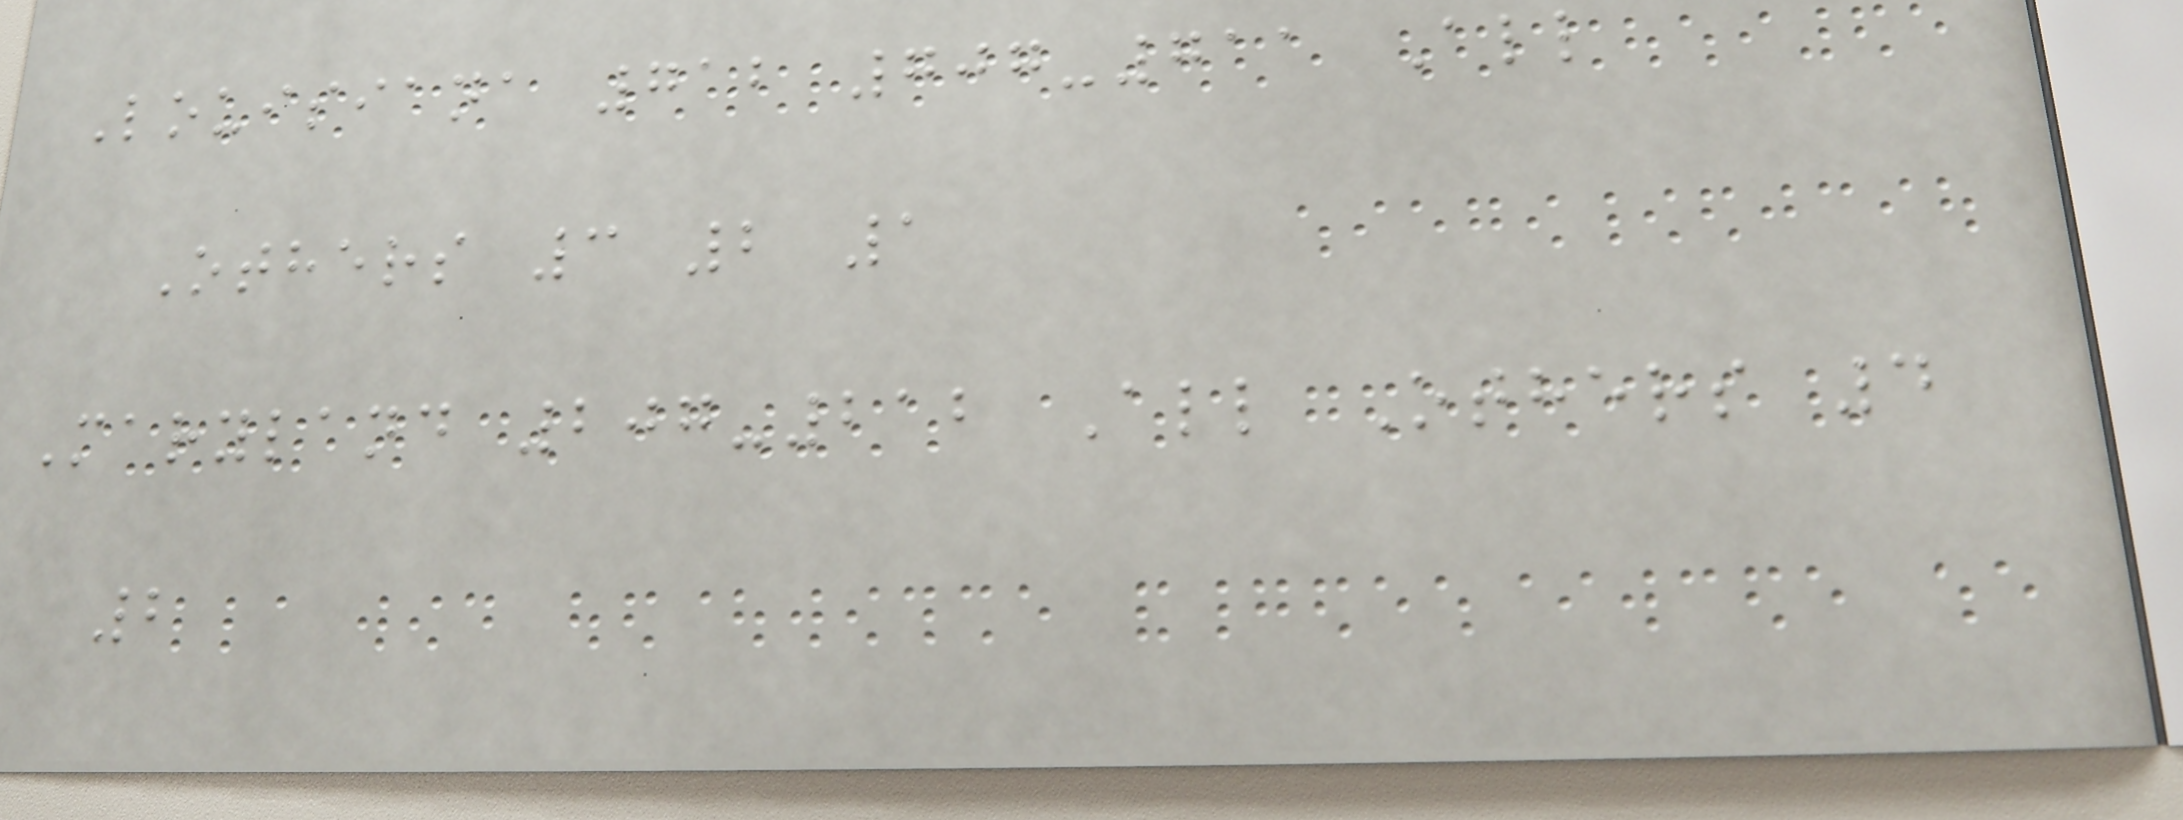Louisiana 712 707-711 All
Others 3 2 1
Maryland 207-212 All Others 4
2
